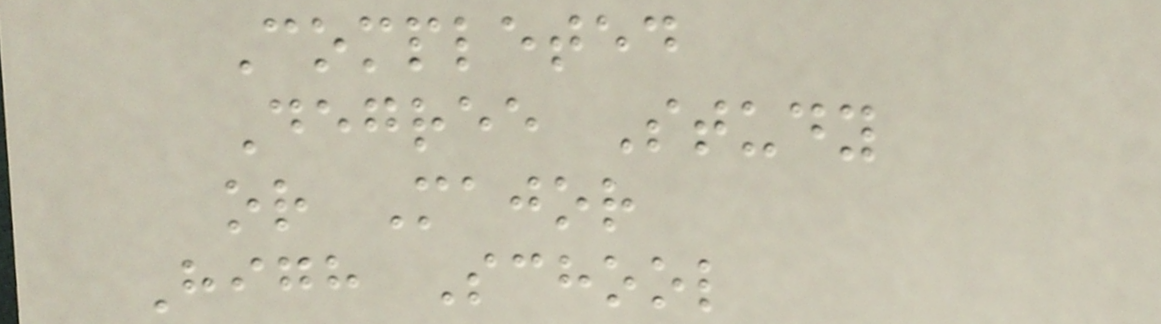Completed
Degree Study
or Major
High School
